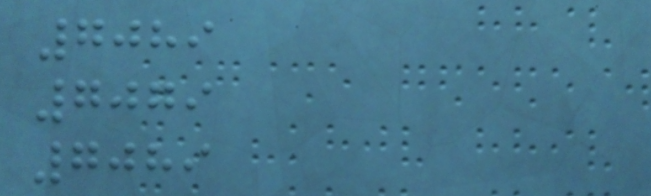7089
7079
7089
